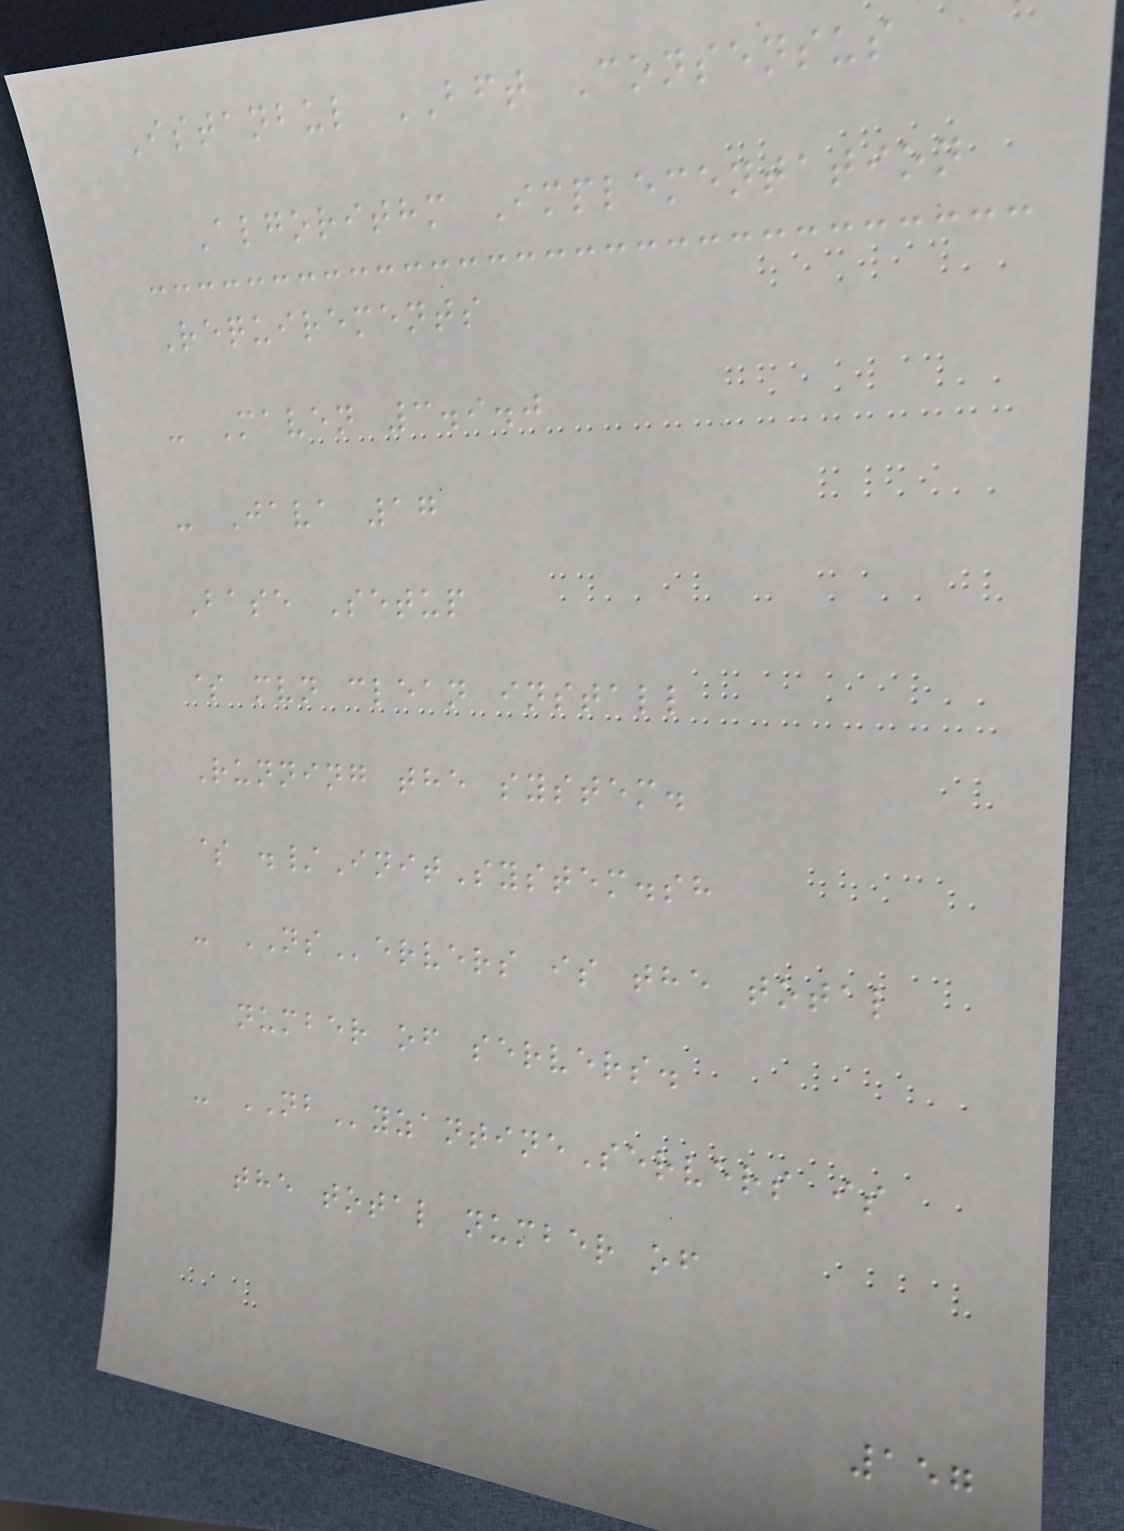Istanbul BFT Consensus
Algorithm Implementation
Requirements
- Maven 3.9.0
- Java 17
Base Setup
$ mvn clean install
Running the system.
$ ./InitSystem.sh
- NServers is the total
number of servers.
- NByzantineServers is
the total number of
157
